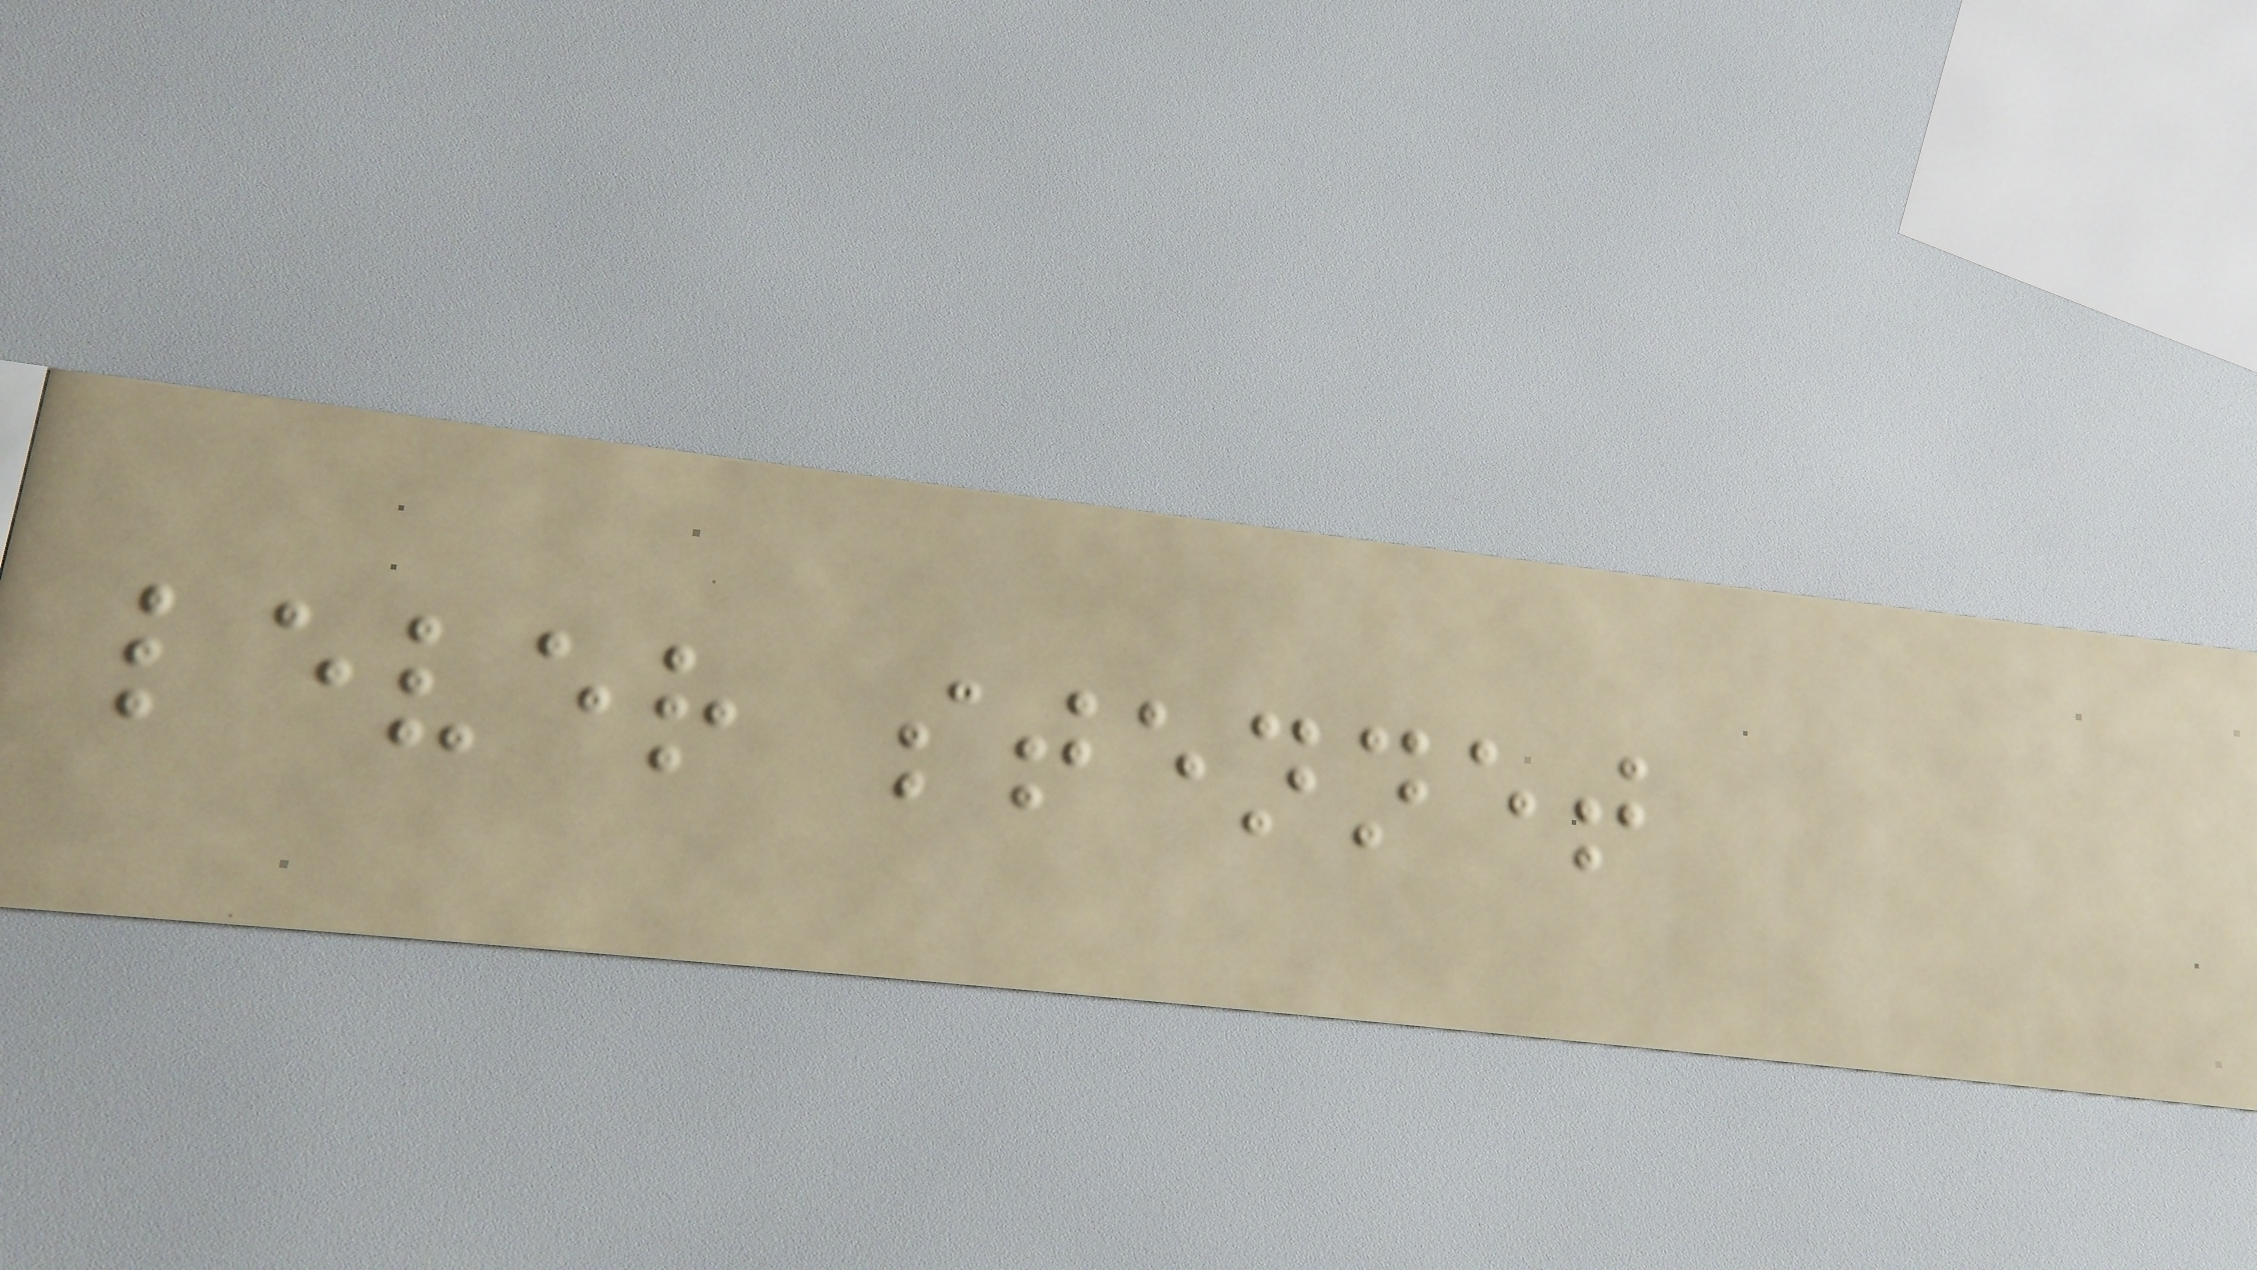lever stennet
